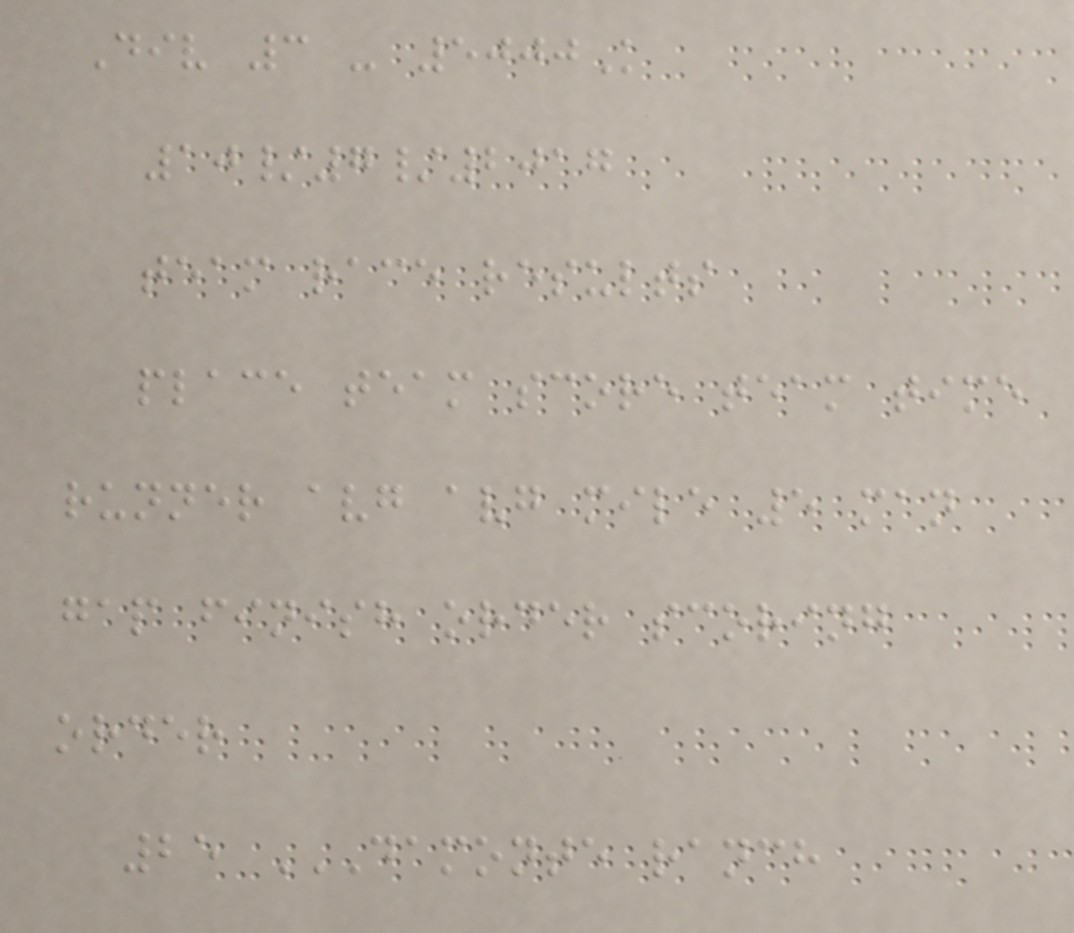Div 3 - 5000K
10/7/2017
team race results
place team score team time
runner avg avg mile 5 man
gap finish order scoring
order
25 DAMONTE RANCH
